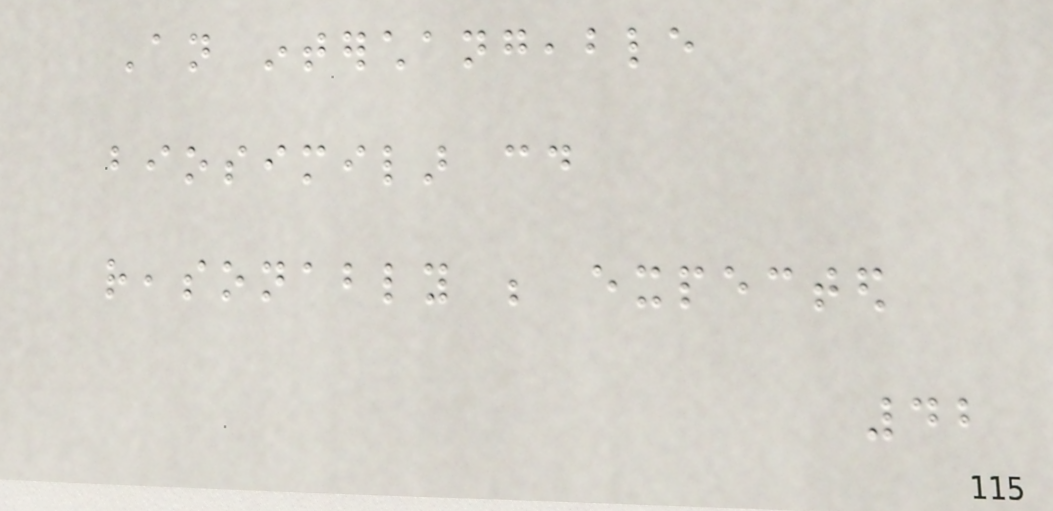An interchangeable
biosimilar could
reasonably be expected
42
